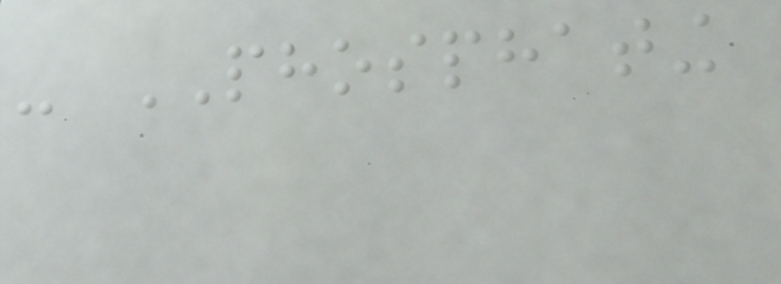- PHOSPHATING
